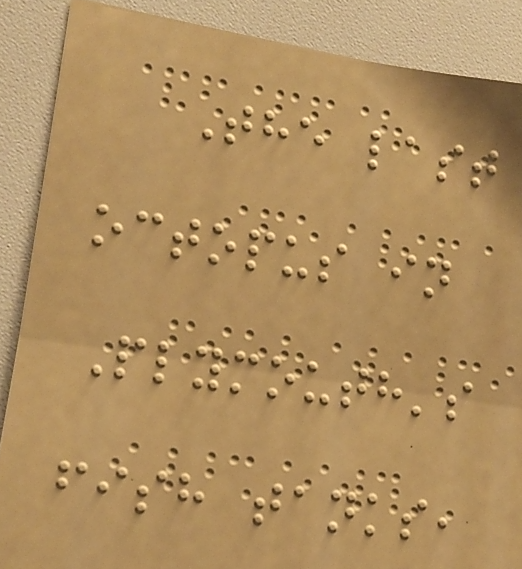The last
octopus in
Plymouth's
fish tanks,
